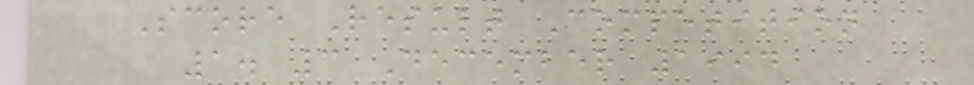Score Result Competition
1. 3 December 1994
